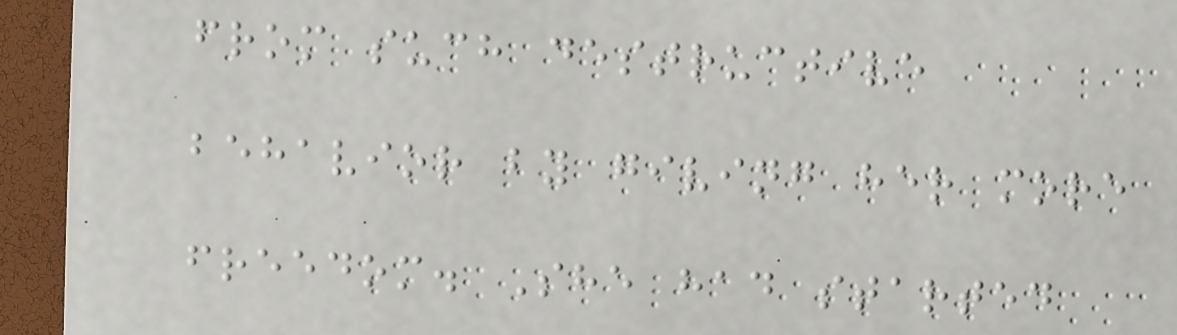from such destructive
behavior by giving her more
freedom. She had started
